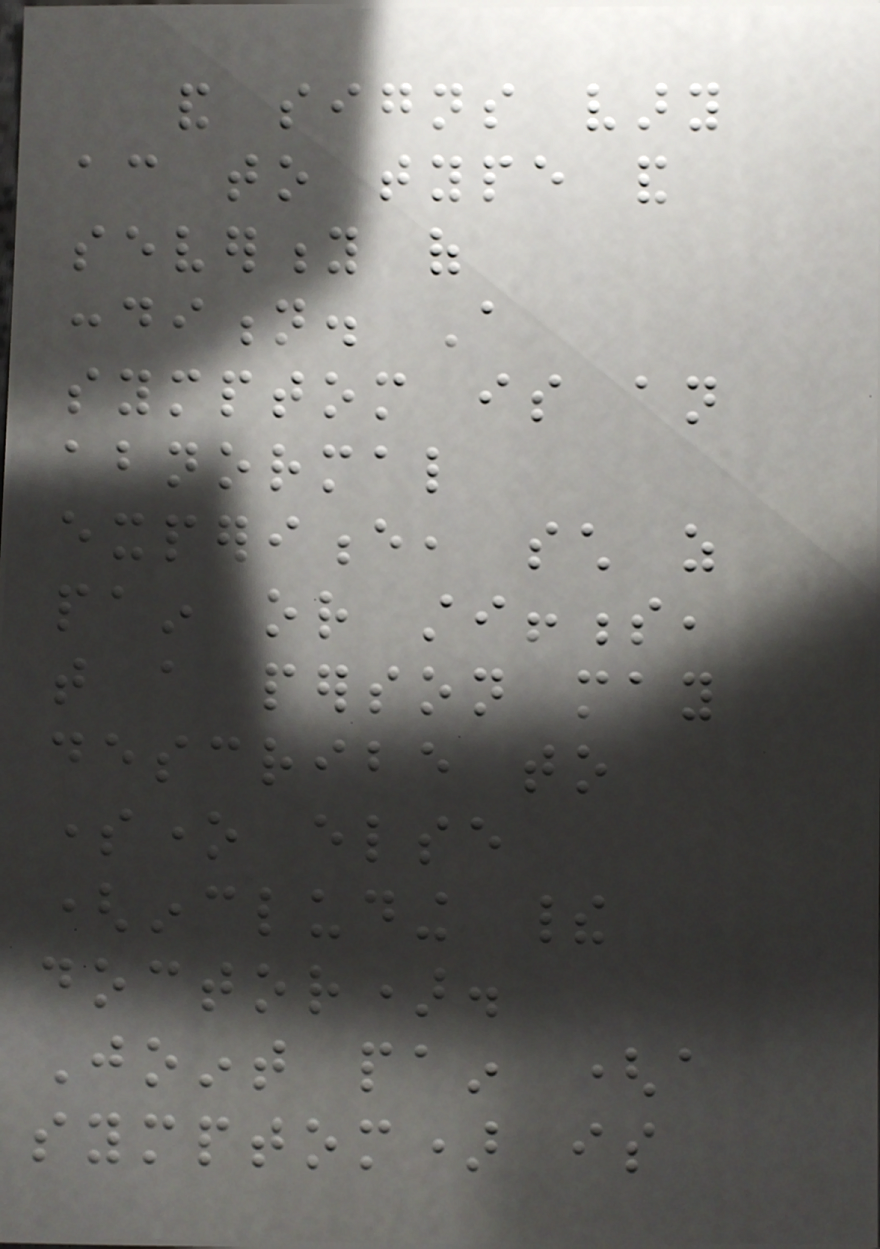and signs vary
according to type and
severity of
condition. A
symptom is an
abnormal
experience, such as
pain or stiffness,
that a person may
describe to
someone else
(including their
doctor).
Joint pain (a
symptom) is
